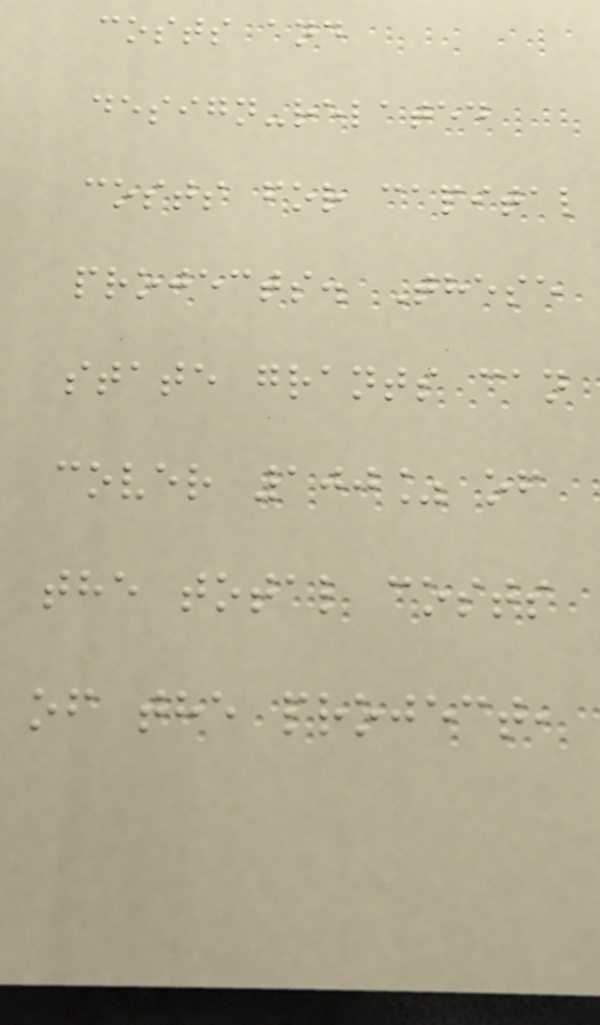costs and
design-related
costs for capital
projects. These
state grants can
cover 100% of
the total costs
of the project,
